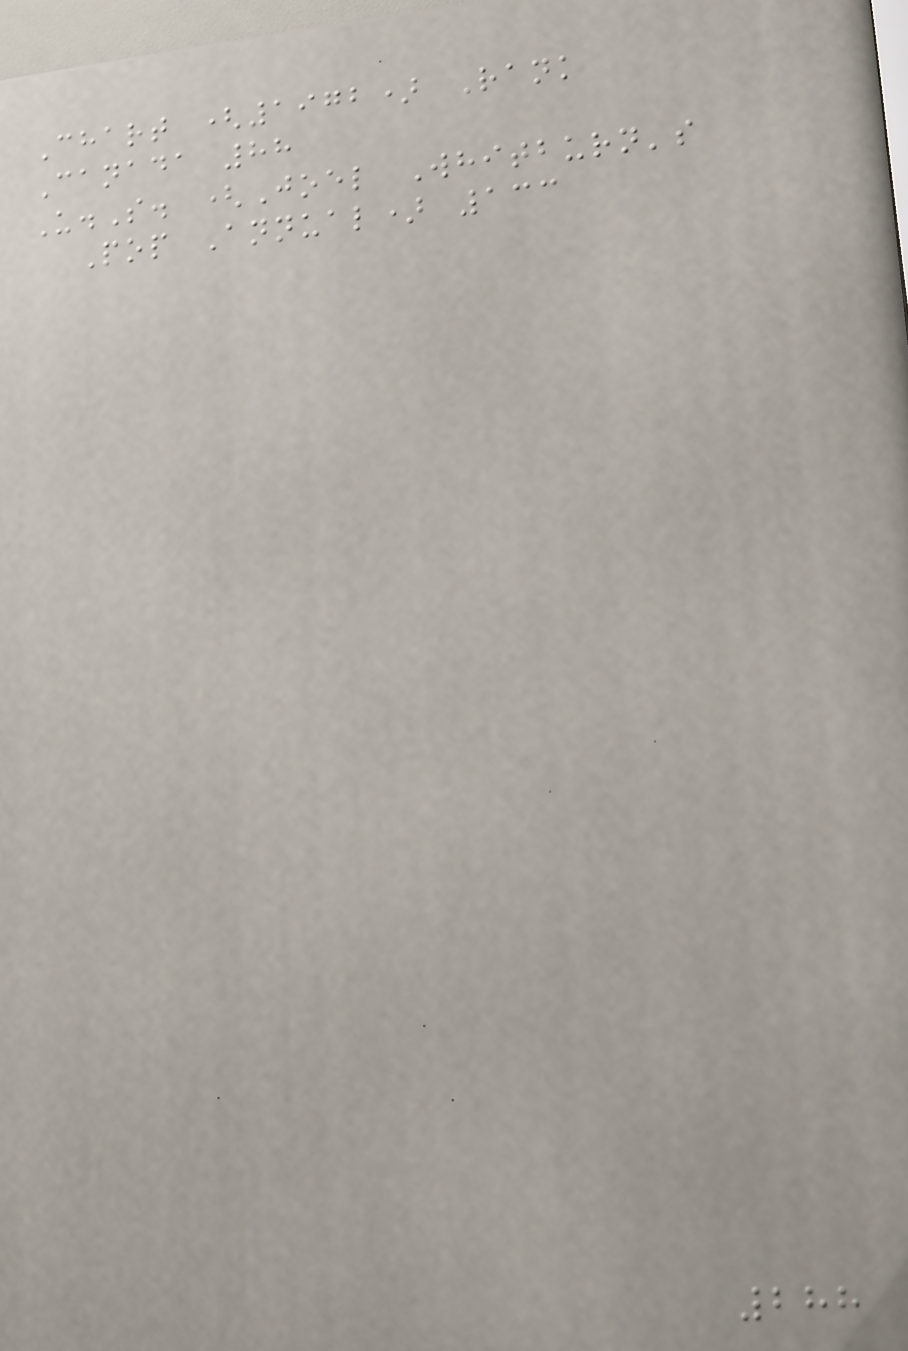Chart (1972) Rank
Canada 88
U.S. (Joel Whitburn's
Pop Annual) 133
288
